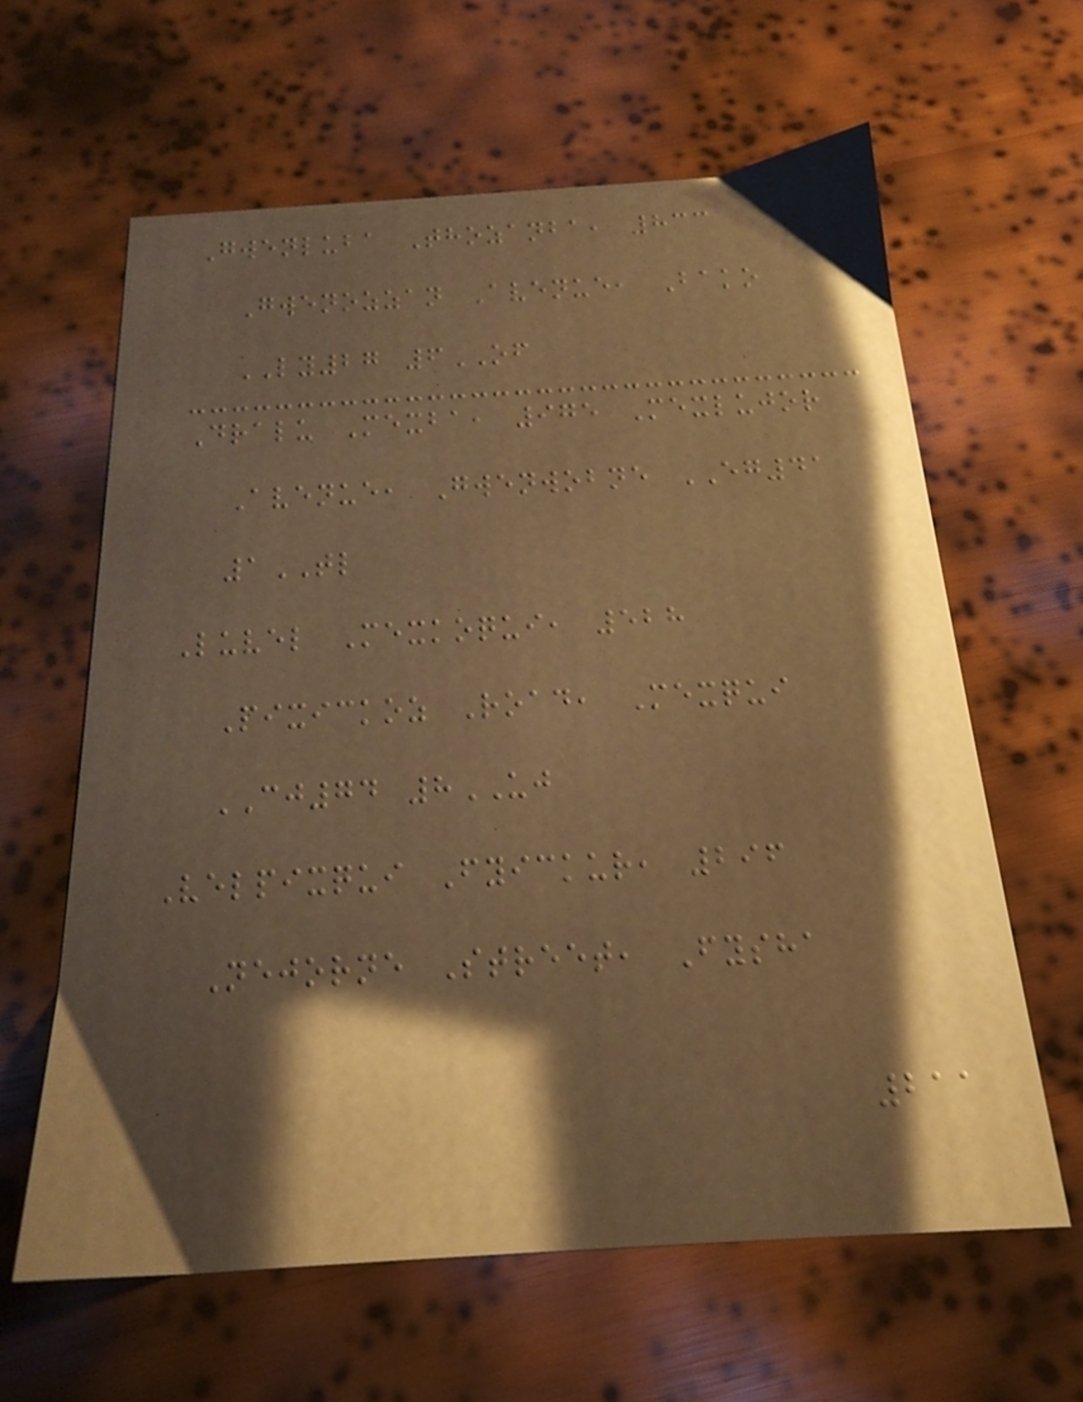Gwenluba Thozanba, 833
Gwenozzan Avenue, Bako
LY27 6OF
Dralu Mexba, 975 Mexlujor
Avenue, Gwenwobne EG41
1TL
Luvel Mexkoqui, 528
Pixickoz Road, Mexqui
CJ74 8UJ
Velpixqui Fyickur, 296
Nejorne Street, Fysha
211
